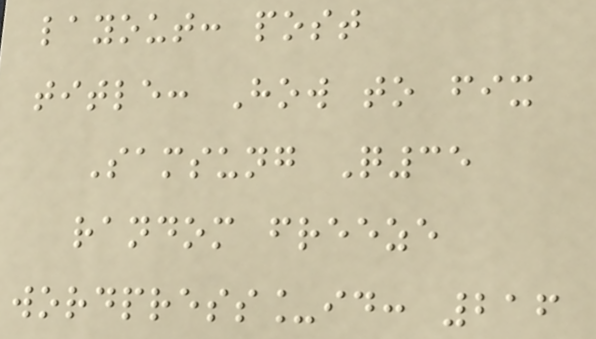layout: post
title: How to fix
Samsung Q35
random freeze
wordpress_id: 216
